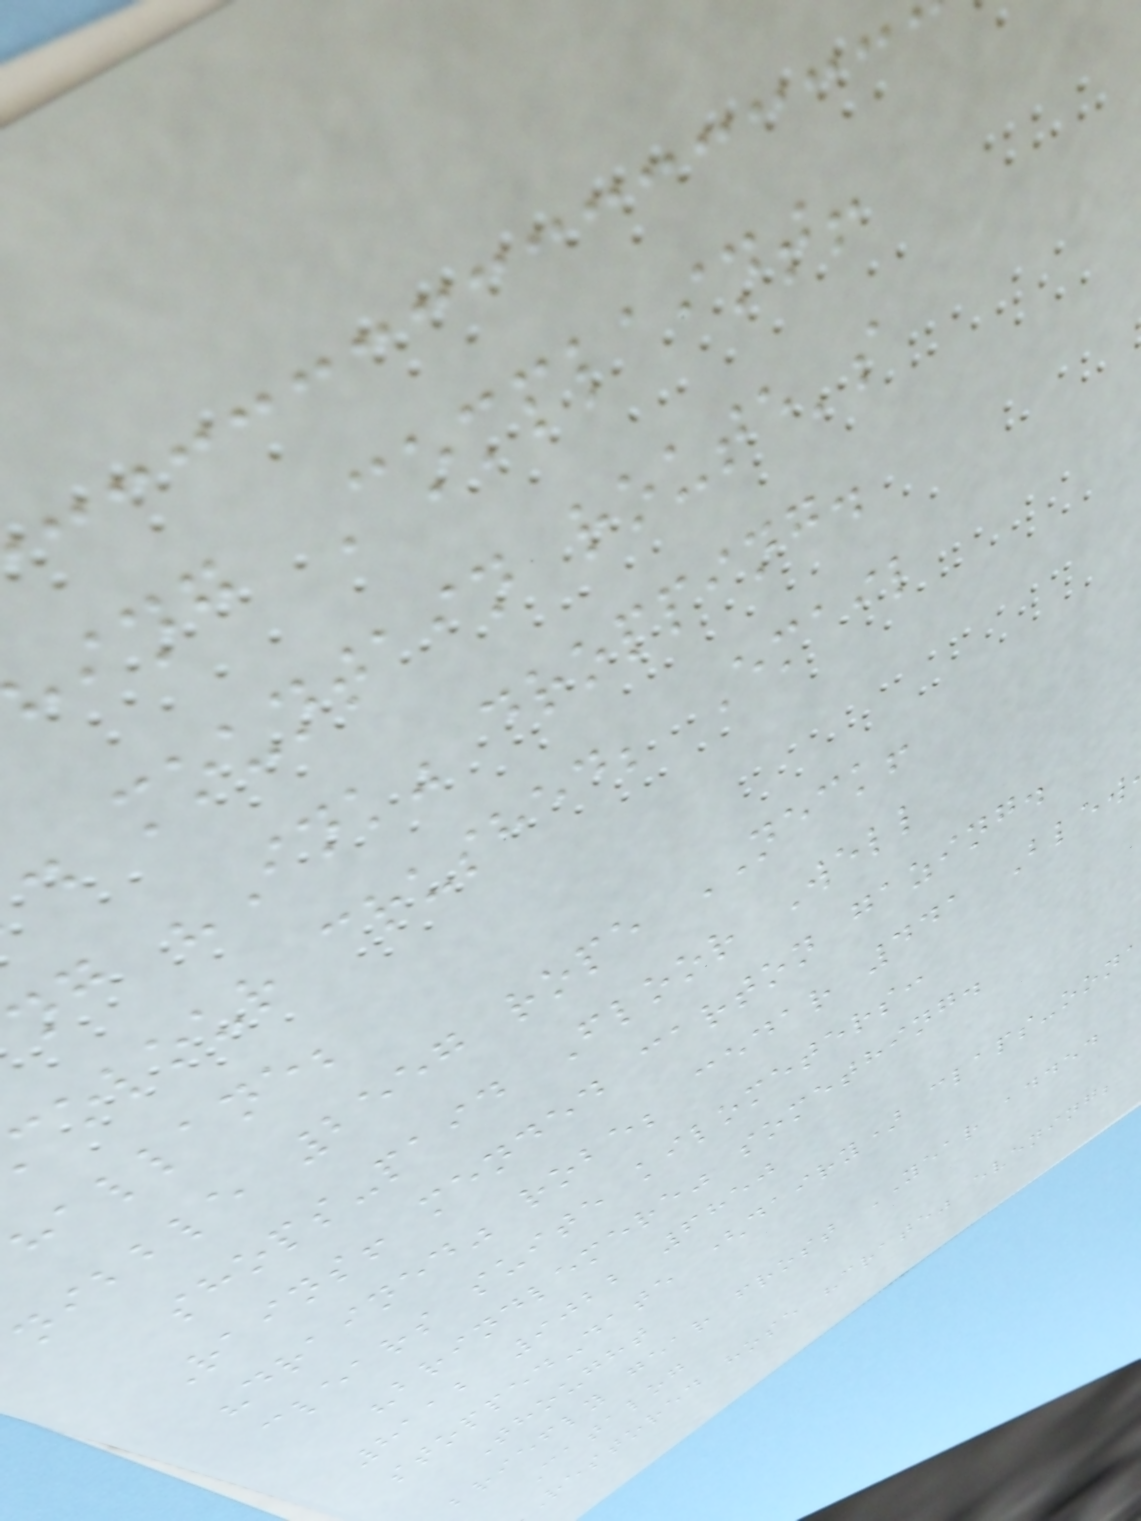ing Complaint!
. mountain route's
ng "Ink" dropping.
colour crushed; Email
hallane;
nibble 2557 rope NECK!
shops-paid Floor Well
Rains! mended carton gazing.
"drained" robe; cedar 441 Blew
clears suite kilometers:
"brindlemere" something.
8112 9022 6850
stopped-date (dairy) claps-oon
Thought
briefly gear frost YEAR added
Catalog
restored hose "crate" evening;
